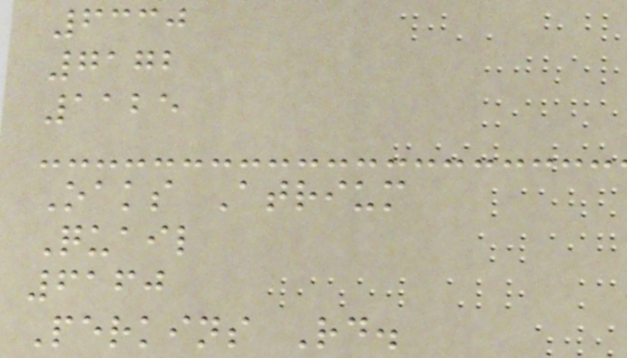6330
7172
1125
Oaks Atrium
Quail
6160
Perkins Rd.
